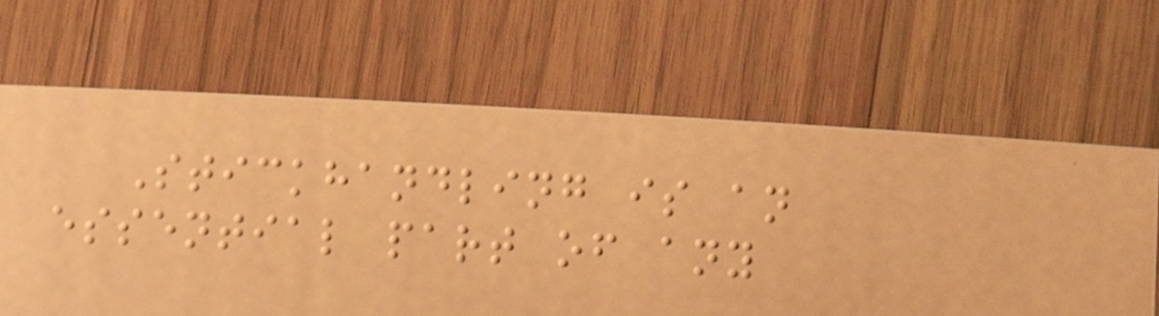Stickhandling is an
essential part of any
